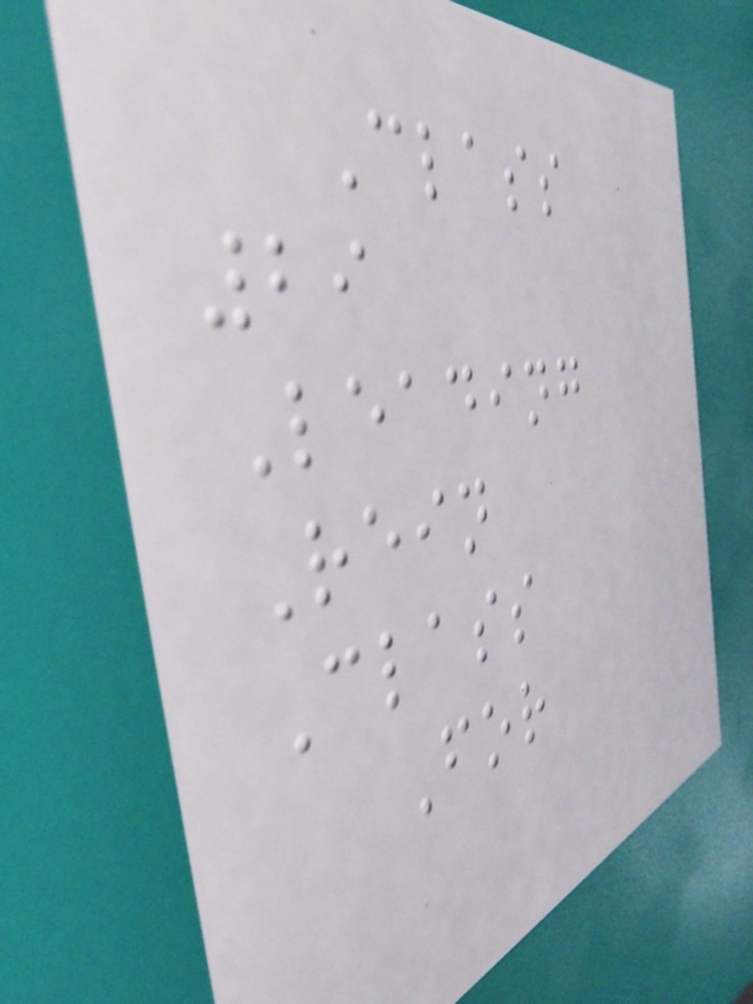Class
29
Leading
Rein
Class
For
